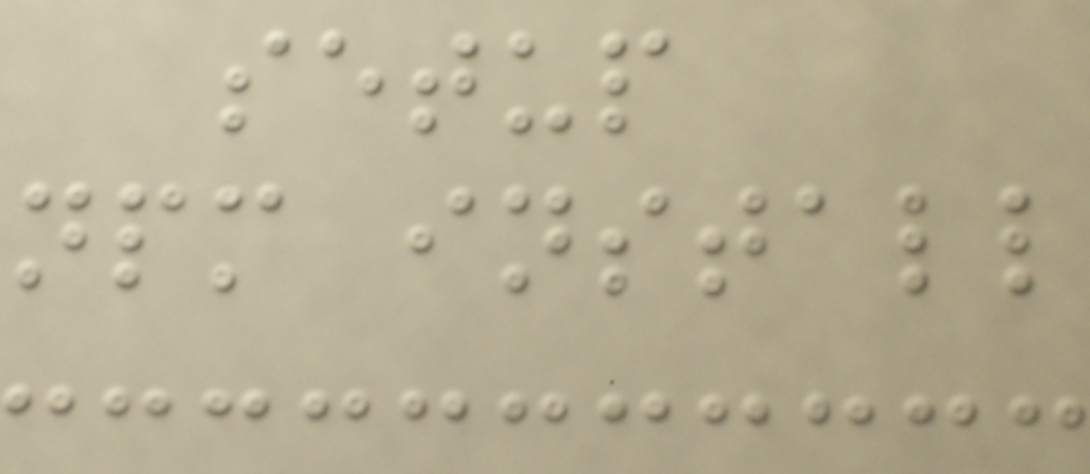setup
npm install
